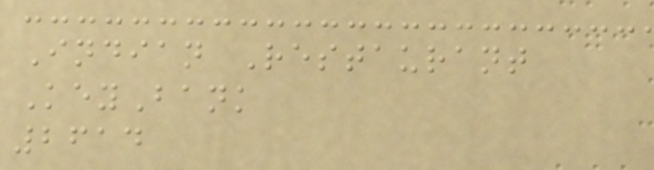Indian Restaurant
KeyBank
2614
